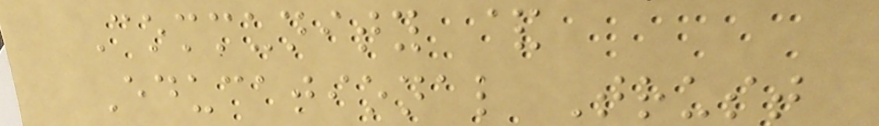Community &
Educational Trust
